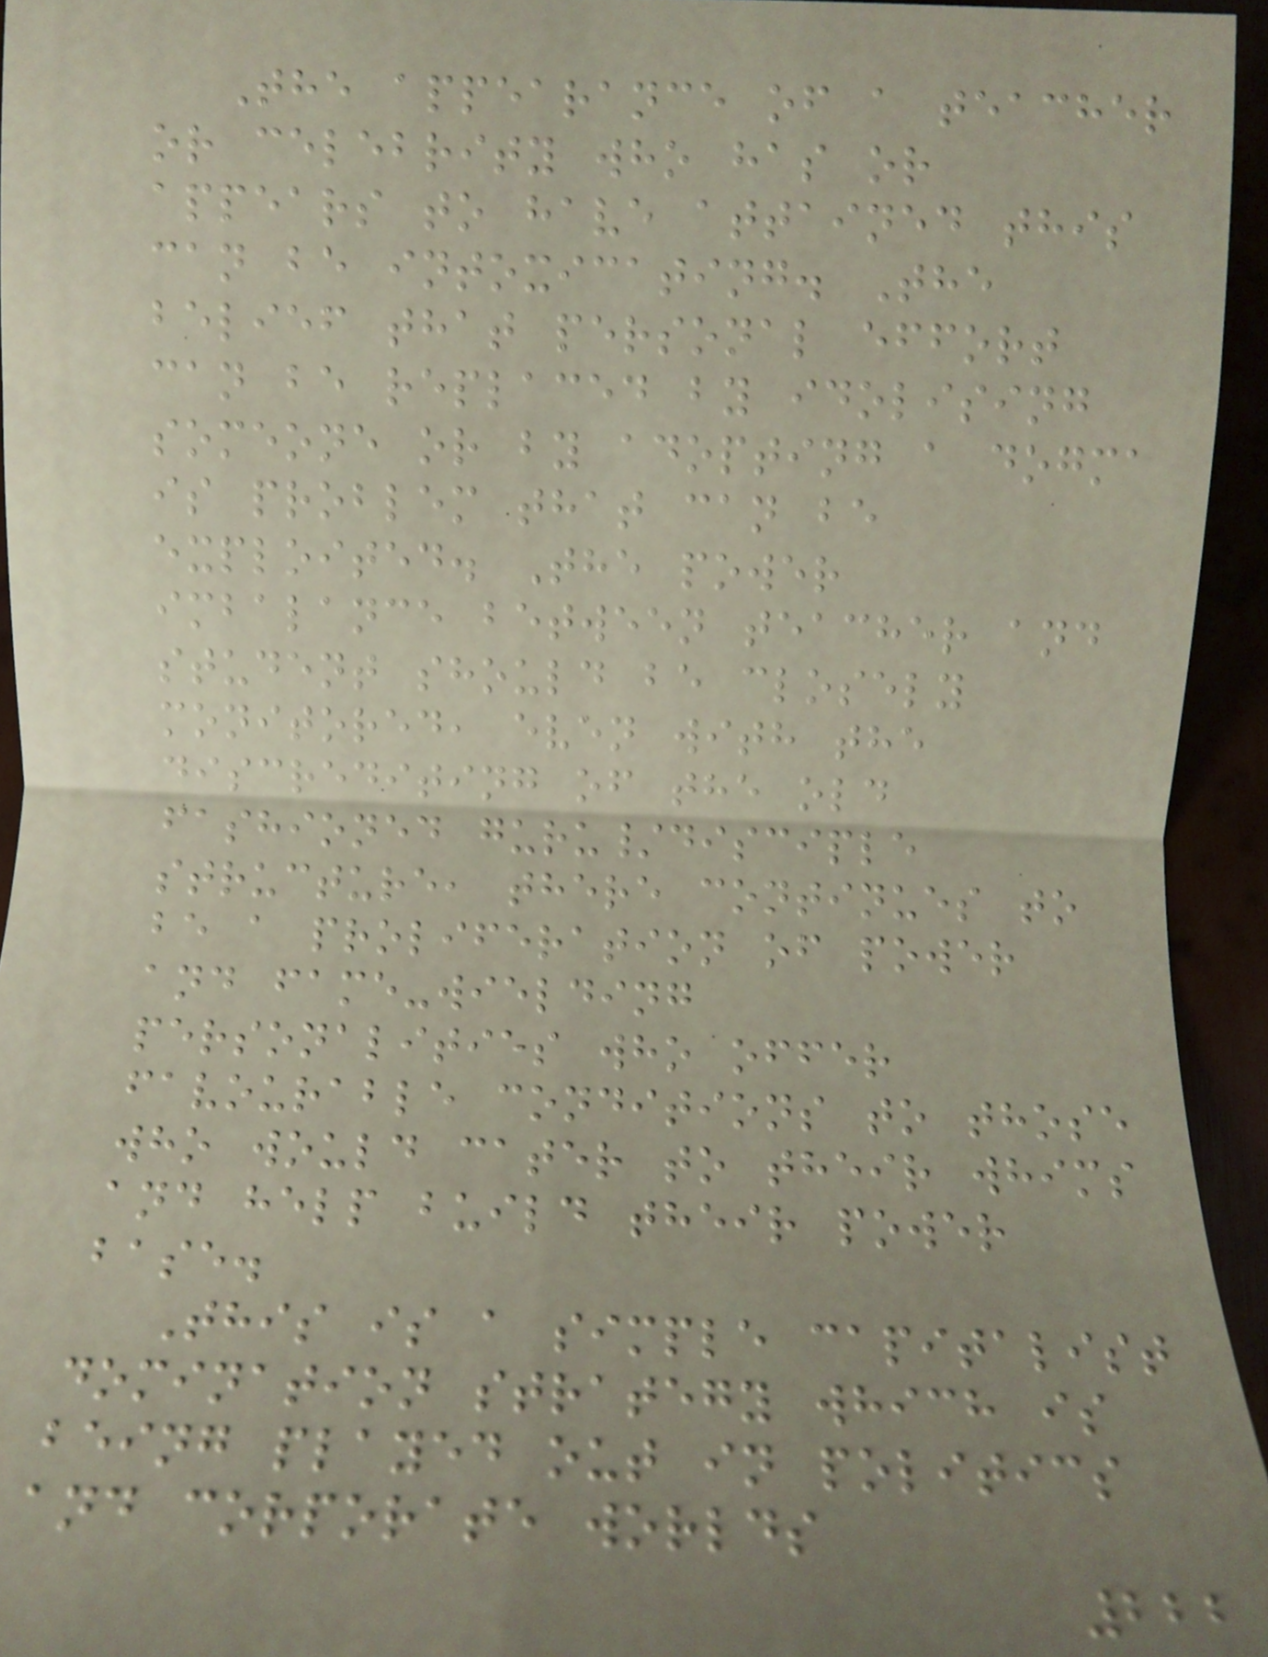The appearance of a teacher
or celebrity who has or
appears to have attained this
can be intoxicating. The
belief that personal effort
can be replaced by idolising
someone or by adopting a dogma
is problem that can be
exploited. The power
imbalance between teacher and
student should be closely
monitored, even with the
discrediting of the old
fashioned guru/disciple
structure, there continues to
be a proliferation of power
and fame-wielding
personalities who offer
favourable conditions to those
who would cater to their whims
and help build their power
base.
This is a simple capitalist
domination strategy which is
being played out in politics
and corporate worlds
222
